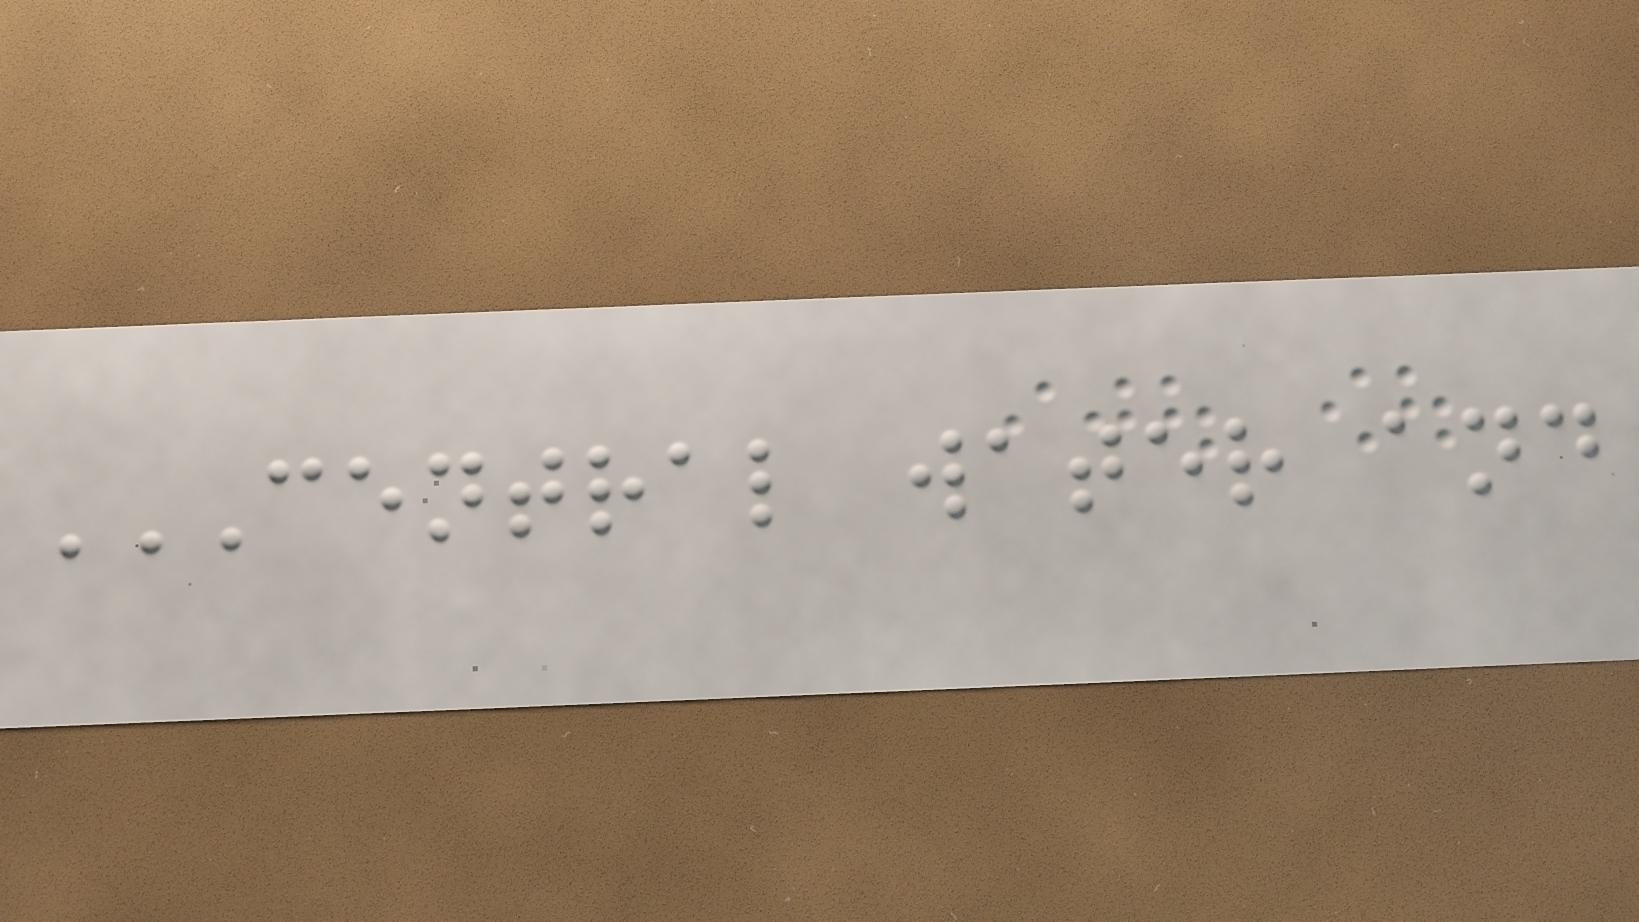CENTRAL WATER AND
